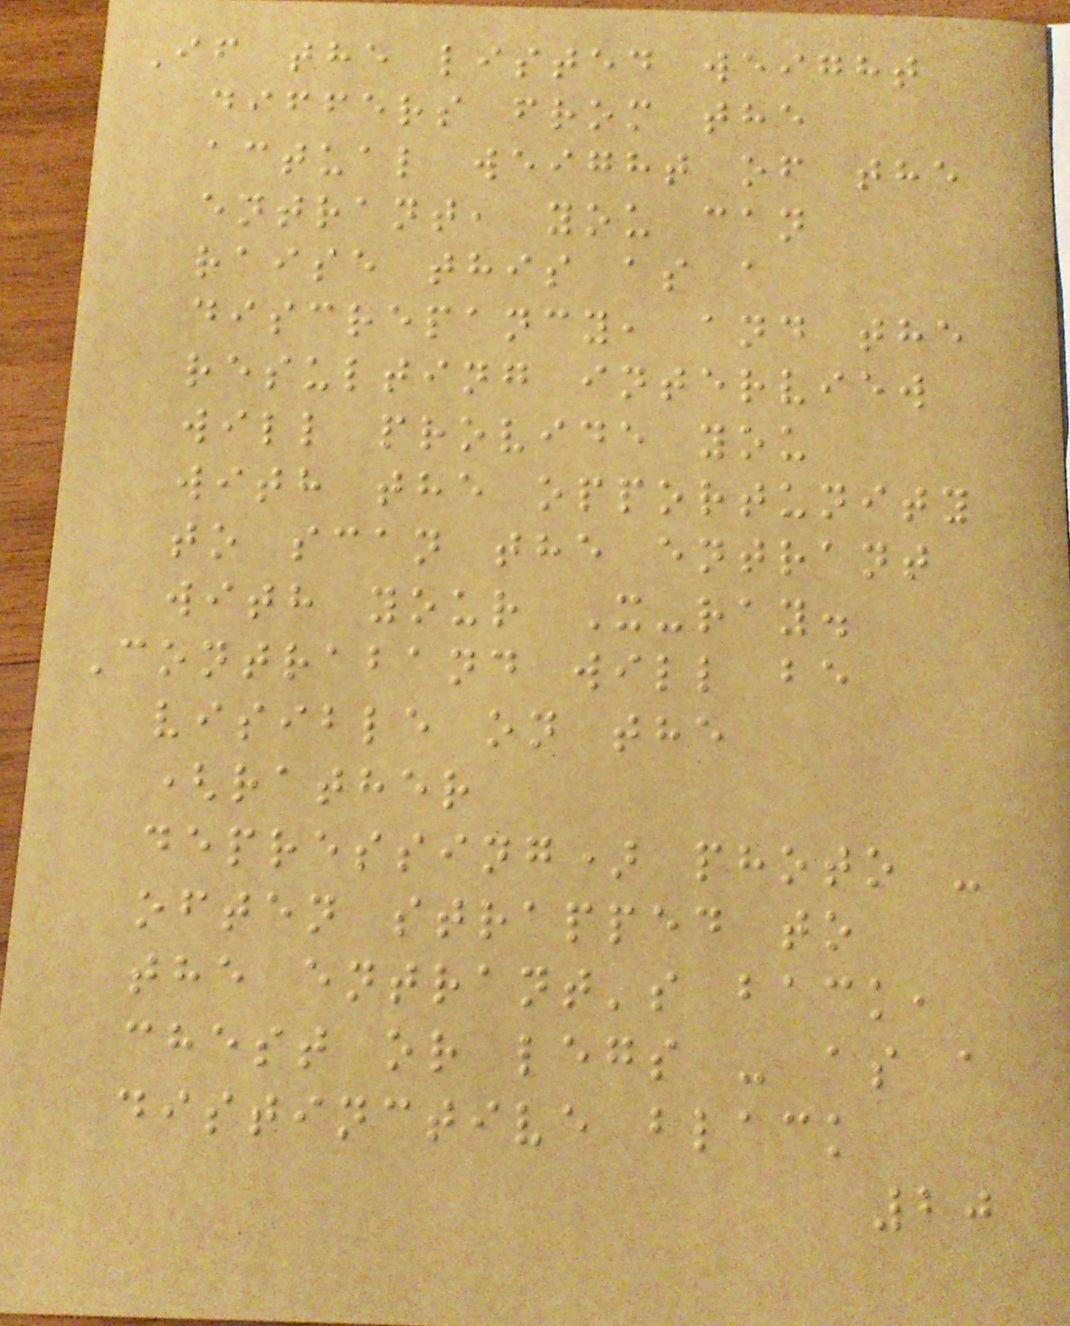If the listed weight
differs from the
actual weight of the
entrant, you can
raise this as a
discrepancy, and the
resulting interview
will provide you
with the opportunity
to scan the entrant
with your X-ray.
Contraband will be
visible on the
(rather
depressing) photo -
often strapped to
the entrant's back,
chest or legs - as a
distinctive black
20
